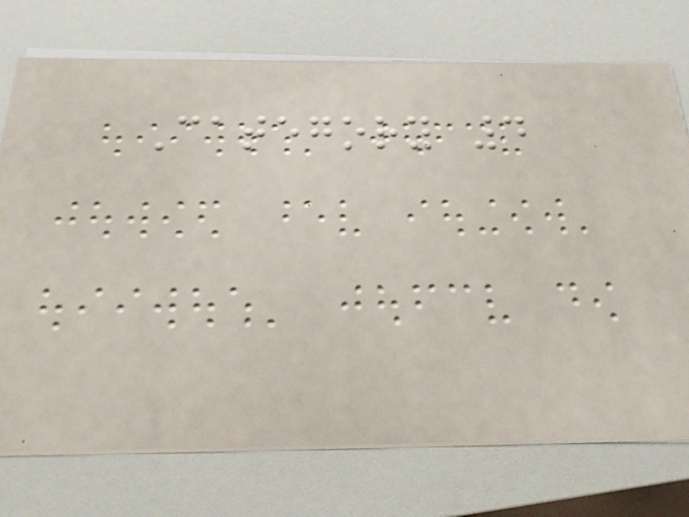Category 4
